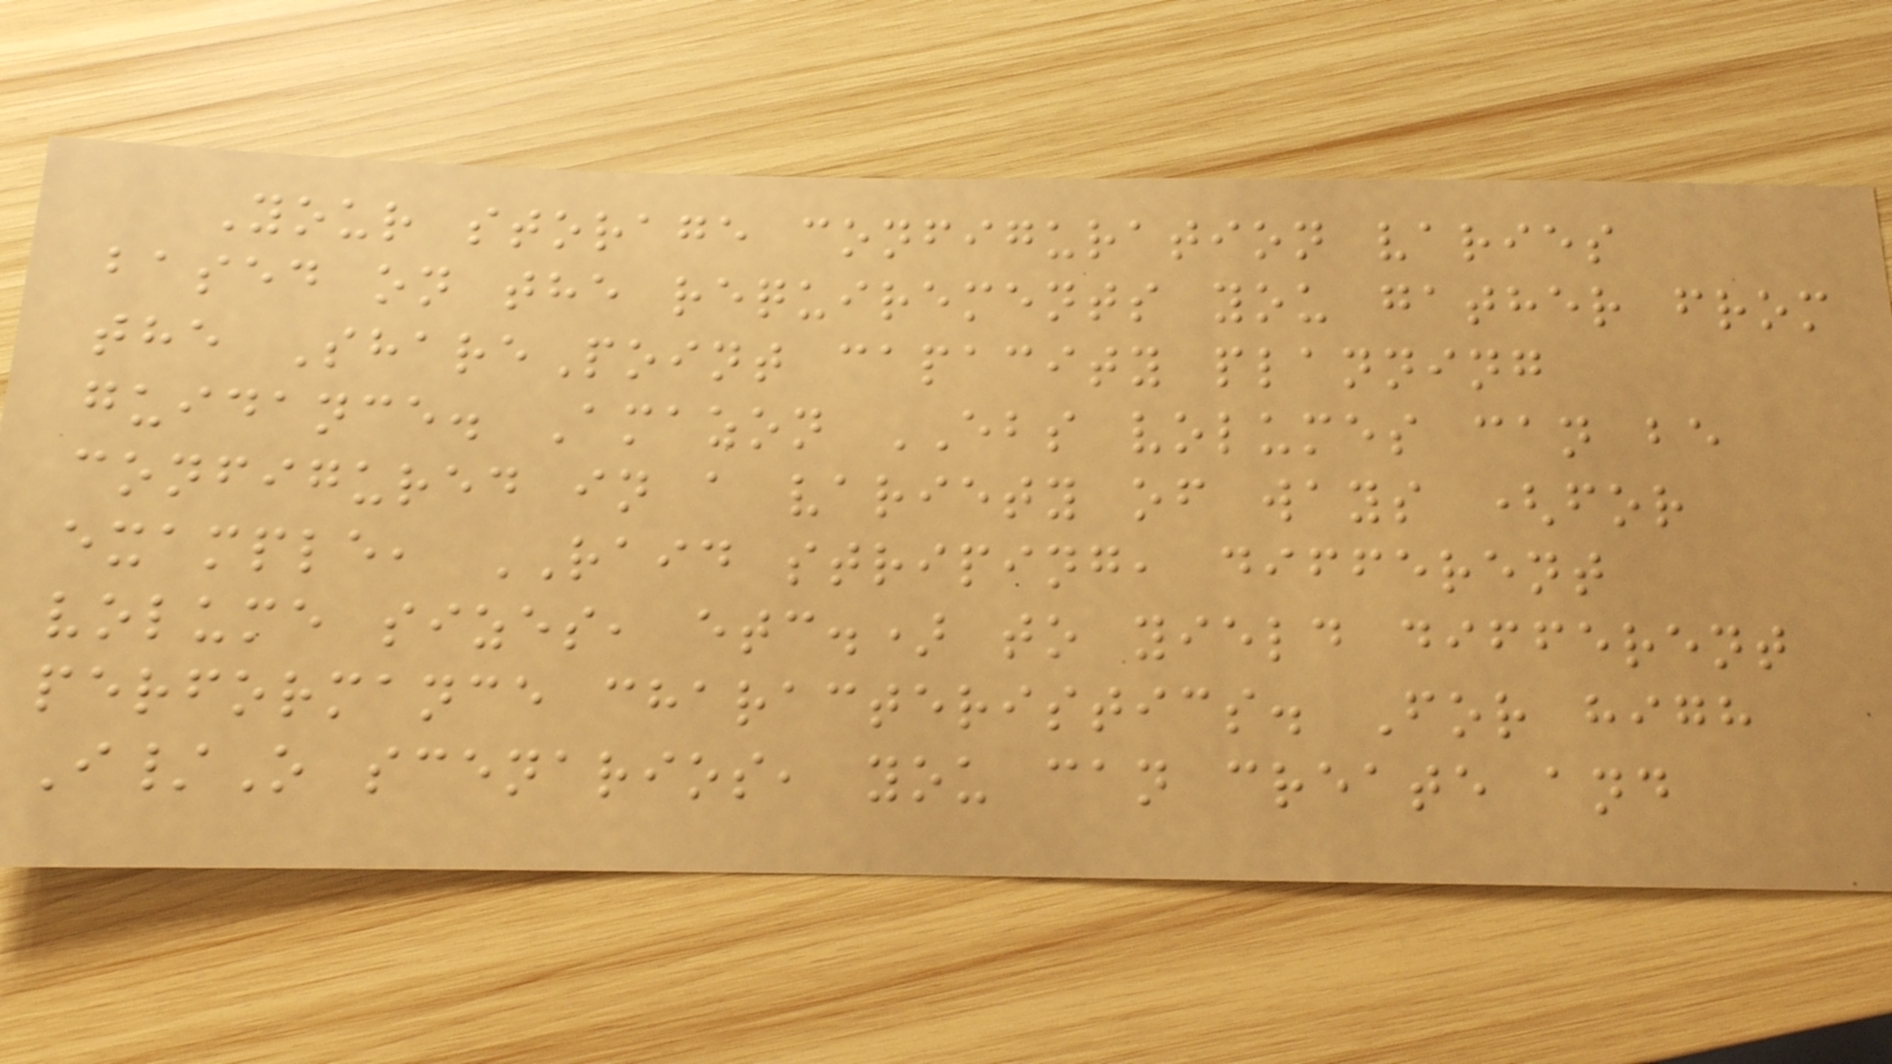Your storage configuration varies
based on the requirements you gather from
the SharePoint capacity planning
guidance. Amazon EBS volumes can be
configured in a variety of ways (for
example, RAID striping, different
volume sizes, etc.) to yield different
performance characteristics. For high
I/O scenarios, you can create and
